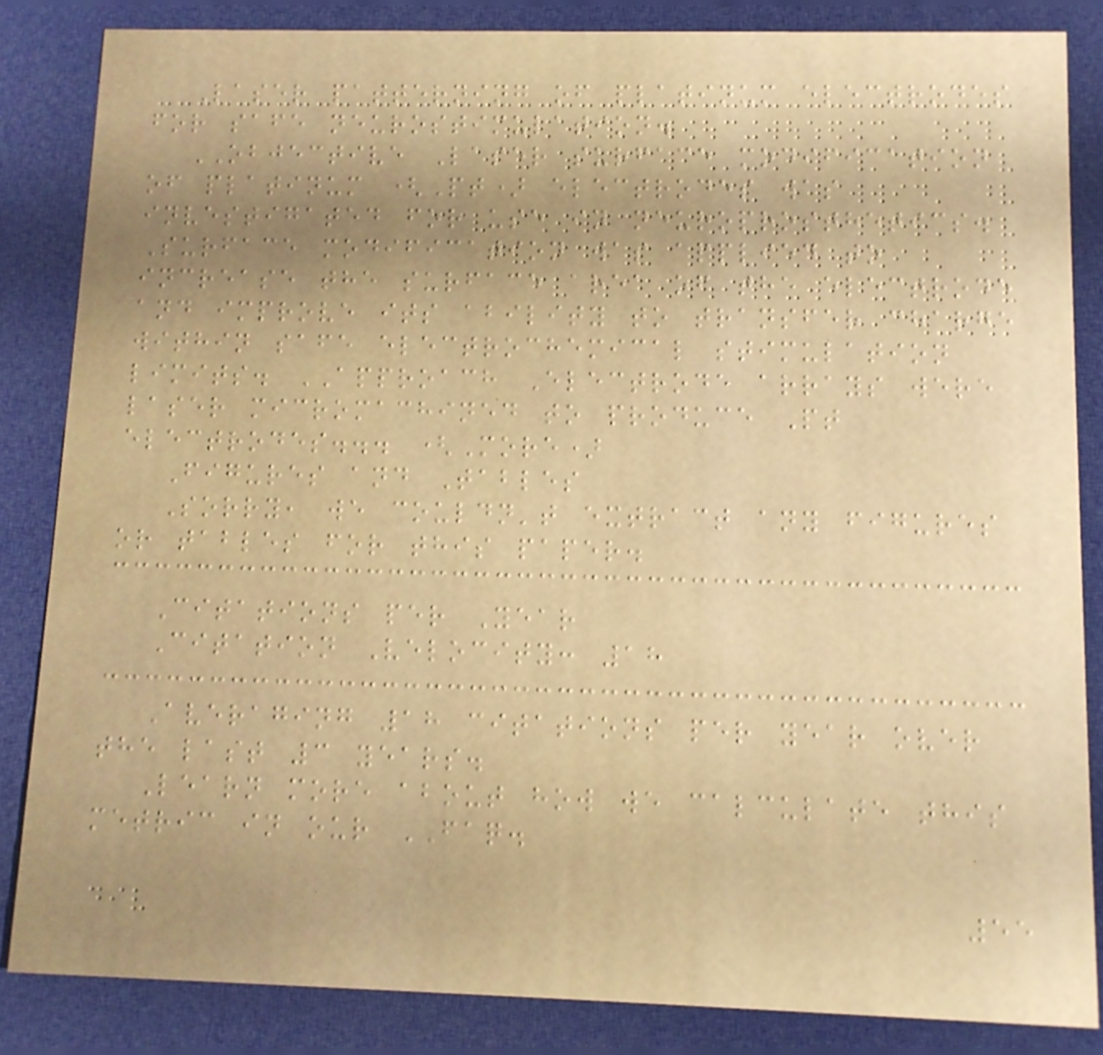Laser patterning of platinum electrodes
for safe neurostimulation.
OBJECTIVE Laser surface modification
of platinum (Pt) electrodes was
investigated for use in neuroprosthetics.
Surface modification was applied to
increase the surface area of the electrode
and improve its ability to transfer charge
within safe electrochemical stimulation
limits. APPROACH Electrode arrays were
laser micromachined to produce Pt
electrodes... (More)
Figures and Tables
Sorry, we couldn't extract any figures
or tables for this paper.
Citations per Year
Citation Velocity: 18
Averaging 18 citations per year over
the last 3 years.
Learn more about how we calculate this
metric in our FAQ.
55
